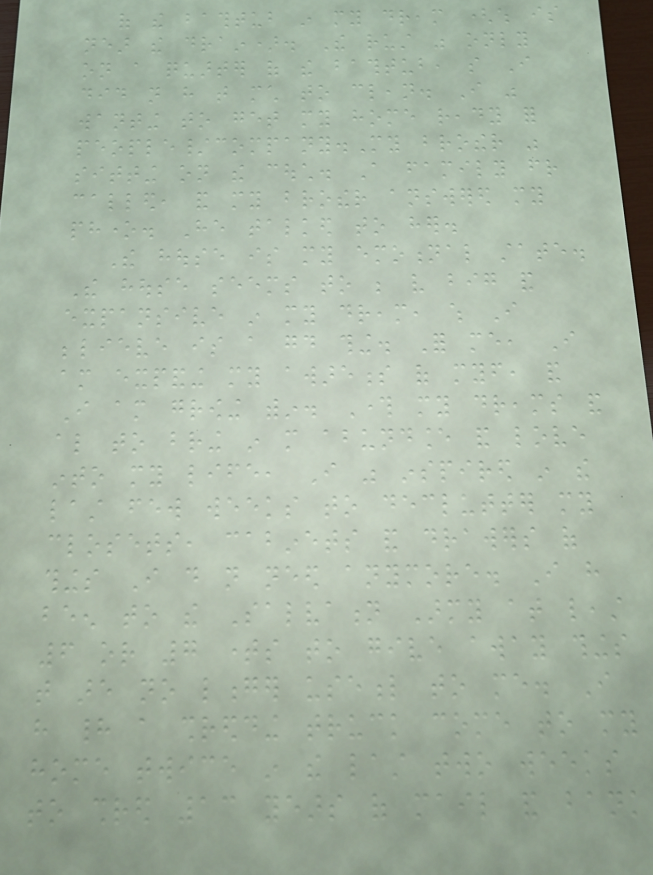of the bathtub in my dream (which is
near the drain). The rust was only
on a quarter of the bathtub, so I
did not have that much to clean. I was
wanting to get my home ready for
people/company.My brother was
sitting on the couch. A family friend
called, and my brother answered my
phone. He talked to her.
The house is my emotional state.
The house seems to be very big and
expansive in my dream, which I
believe is a good thing. For me, I
am expanding my awareness of myself, and
I am growing within. Through my dreams and
also to bring in more abundance and love
into my life, I was inspired in the
last few weeks to declutter my
closets, cabinets and drawers of
things I do not need anymore. I have
been to the Salvation Army at least
6 or 7 times to give away things
that are no longer useful to me. I
have had a shredding truck come to my
home twice in the last two weeks
to shred 13 years of mail and bank
